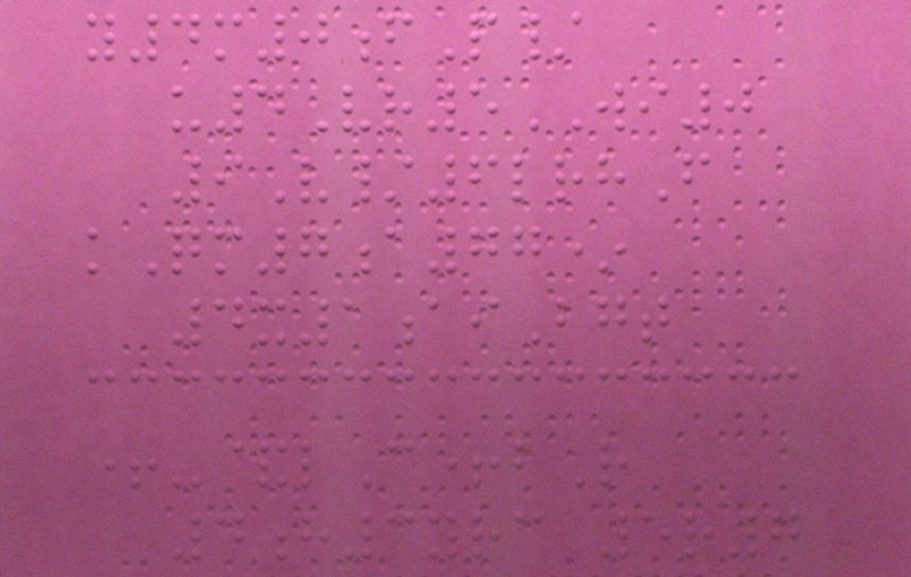y4m0fP/
u4Vr5WI0
9V/6lrhF
kQm7a77*
4x1aiBgt
+-&lC+bR
4h3yrc 5r7
